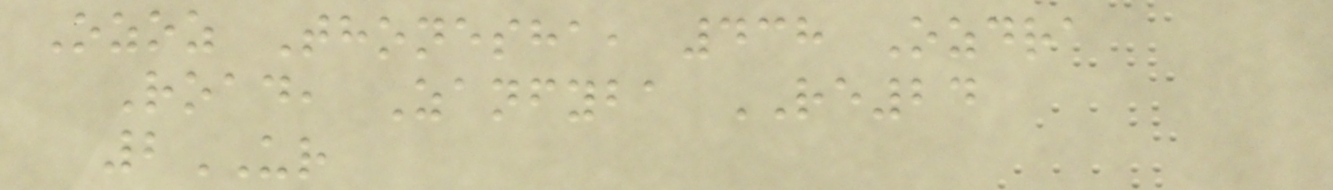Ozoz Thonesha, 438 Ozdra
Road, Zanfyba RE24
2UR
